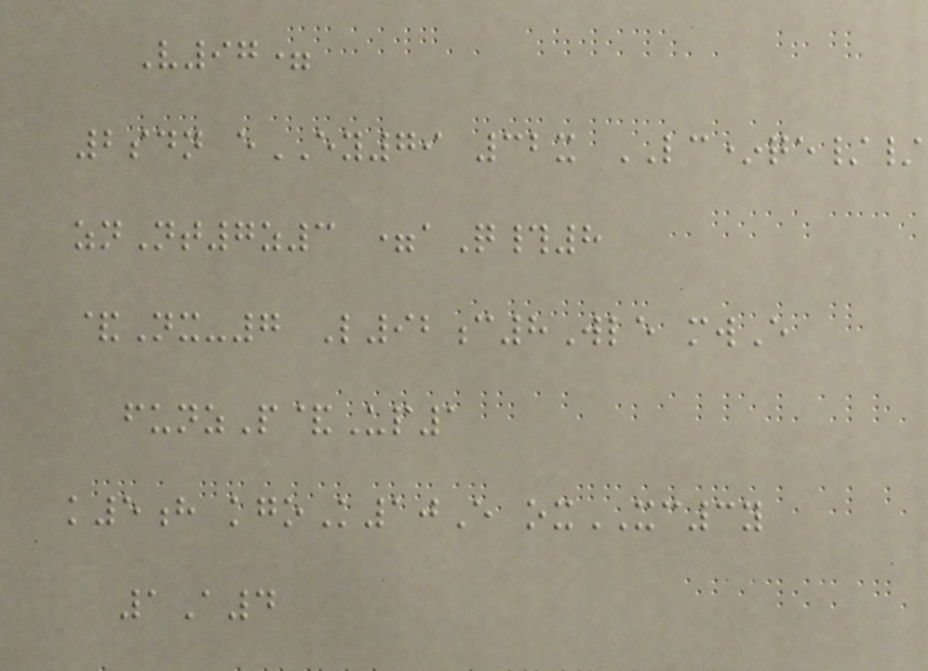V97=
2sdn eEY79 32x LC*qe//
znNt7z3 =aQ#8
&Nx-7 L92c8Wle mwE
funzP&Up1
k5h kgoK10E oxXC3y
1A4
